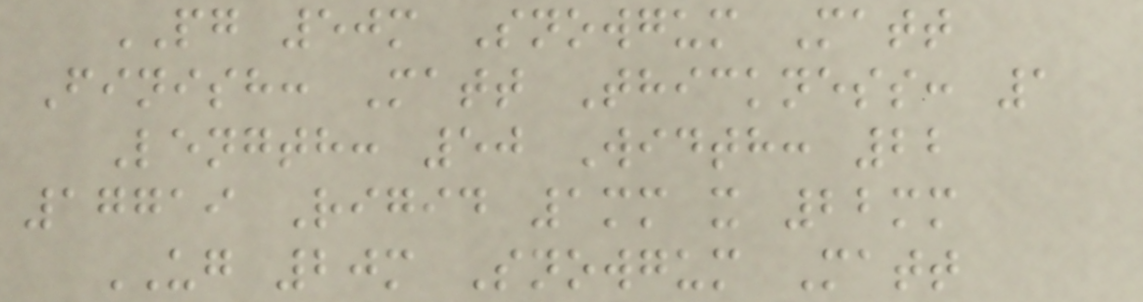PG 50m Snowgum Matt
Finish: Matt Thickness: 1
Length: 50 Width: 22
17719 Rigid 1mm x 22mm
UG 20m Snowgum Matt
